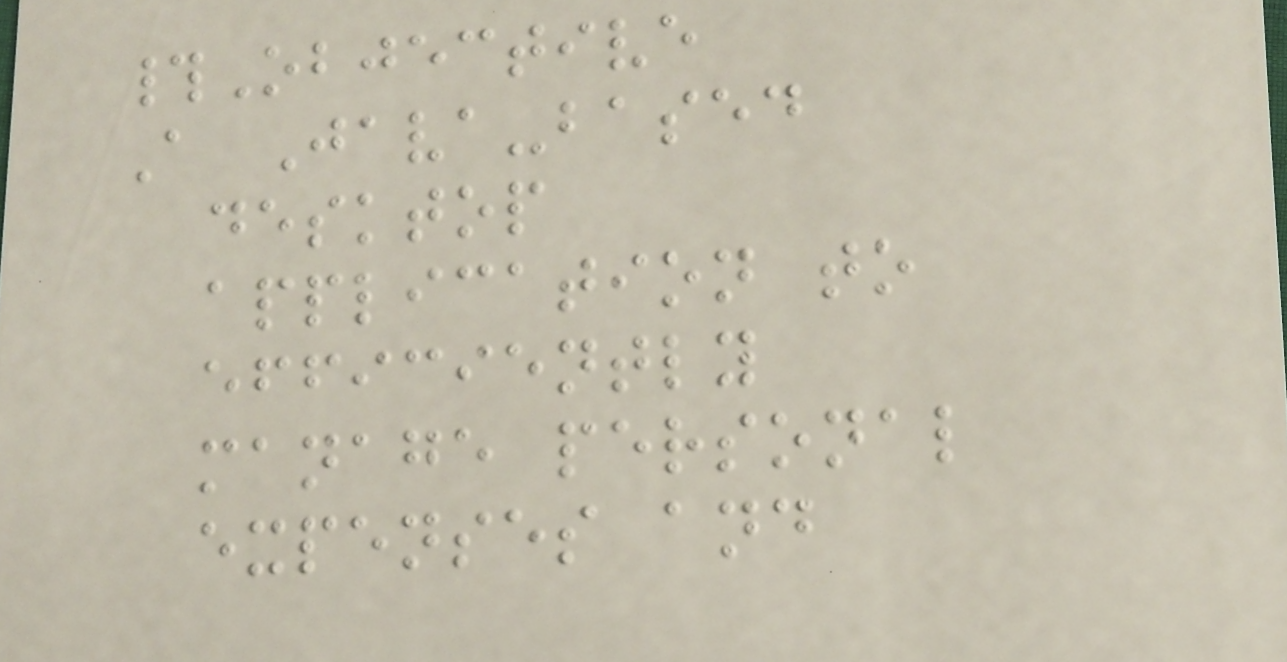#Objective
A Java-based
desktop
application to
efficiently
manage personal
expenses and
